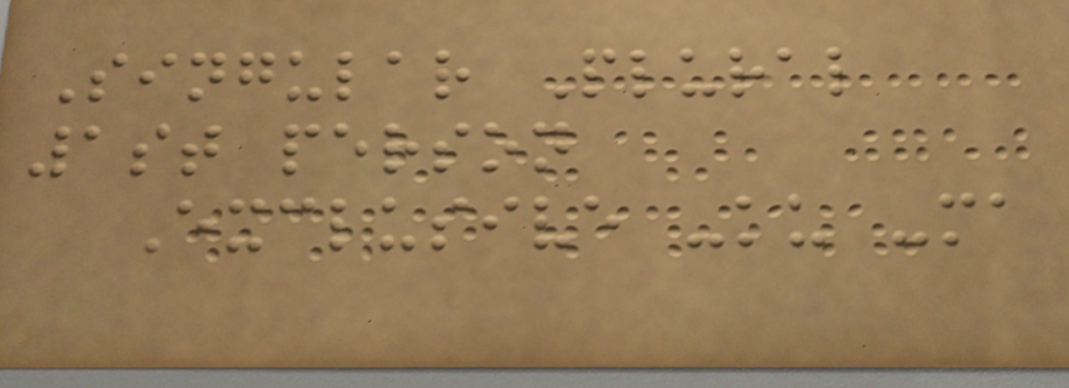Singular Plural
1st person
Exclusive -ku -ma
